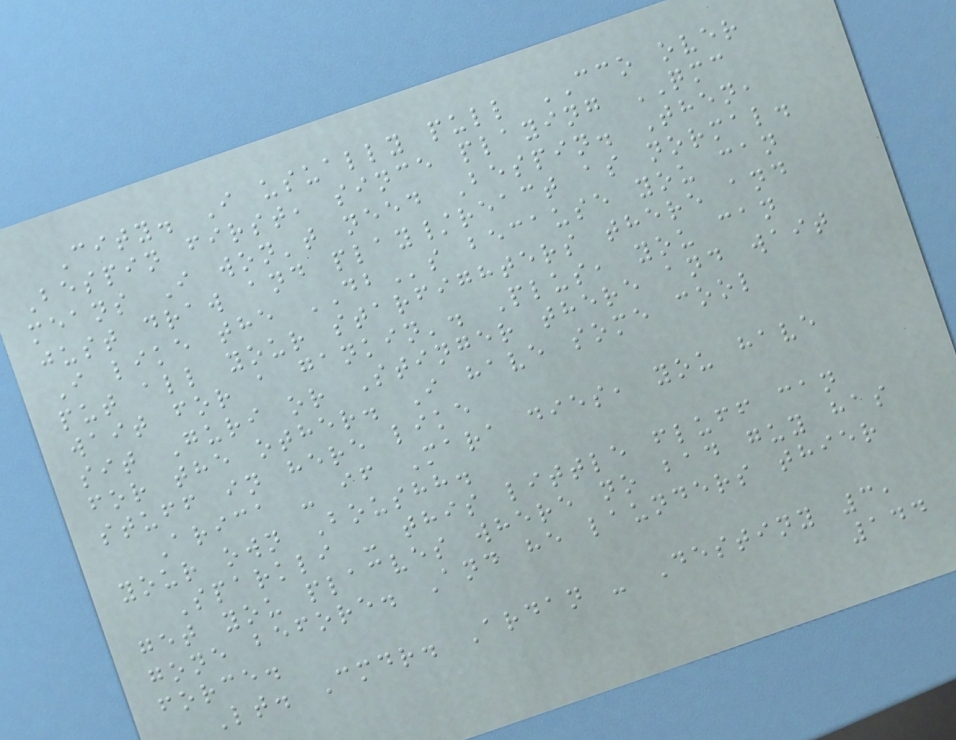City. I usually pull CCO over
Bespin first, since playing QMC
means I won't need Bespin. Then,
just draw and play/react as normal.
I like the DBs because you can
put all your starfighters there and
wait for a gankin'. Plus, you can
sit Guri or Stinger there and wait
for the other. I have some cool
stuff in here like
Arica - if Mara dies, you have
your own Boushh.
Sparkli - this little fluff can
get you placves where no bad guy has
gone before. And he launders thier
force.
Lt. Cmdr. Ardan - Destiny 3,
144
